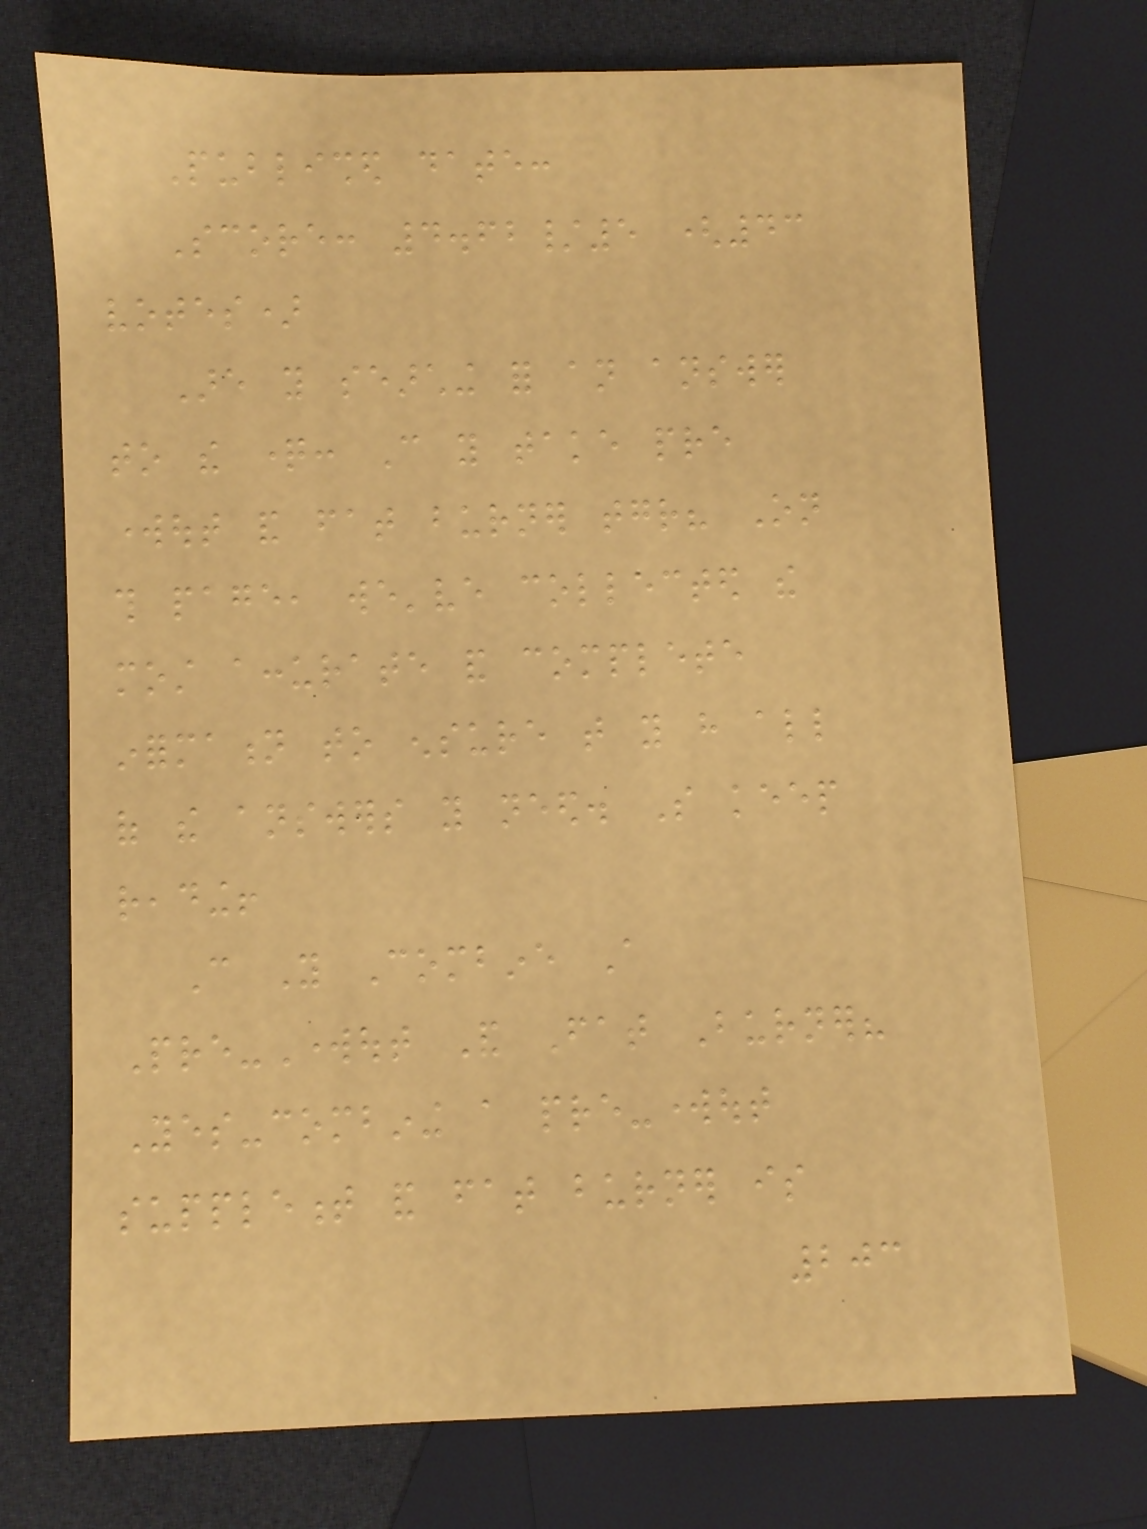Published date:
Score: 4.62/5 (43
votes)
Are you searching for an answer
to the question: Can you take pre
workout and fat burner together? On
this page, we've collected the
most accurate and complete
information to ensure that you have all
of the answers you need. So keep
reading!
Can You Combine A
Pre-Workout And Fat Burner?
Yes-combining a pre-workout
supplement and fat burner is
203
